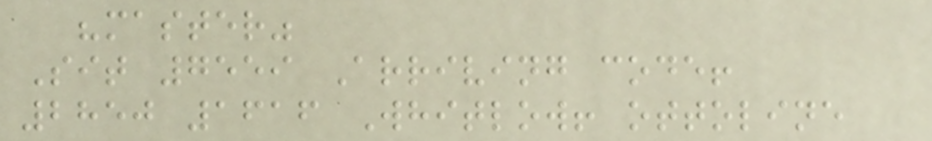"master"
Sit 7559 Arriving code!
2850 1616 Whitlow! ottoline
